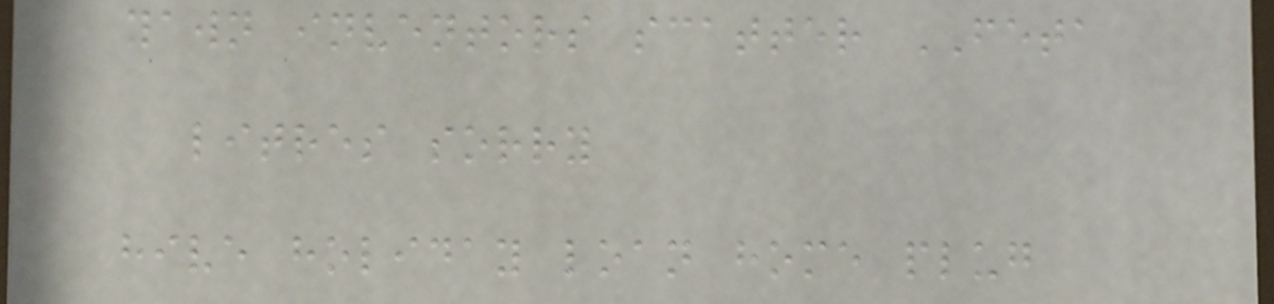yawn inventors scatter FETA
litres sorry
hive holiday loan home plug
